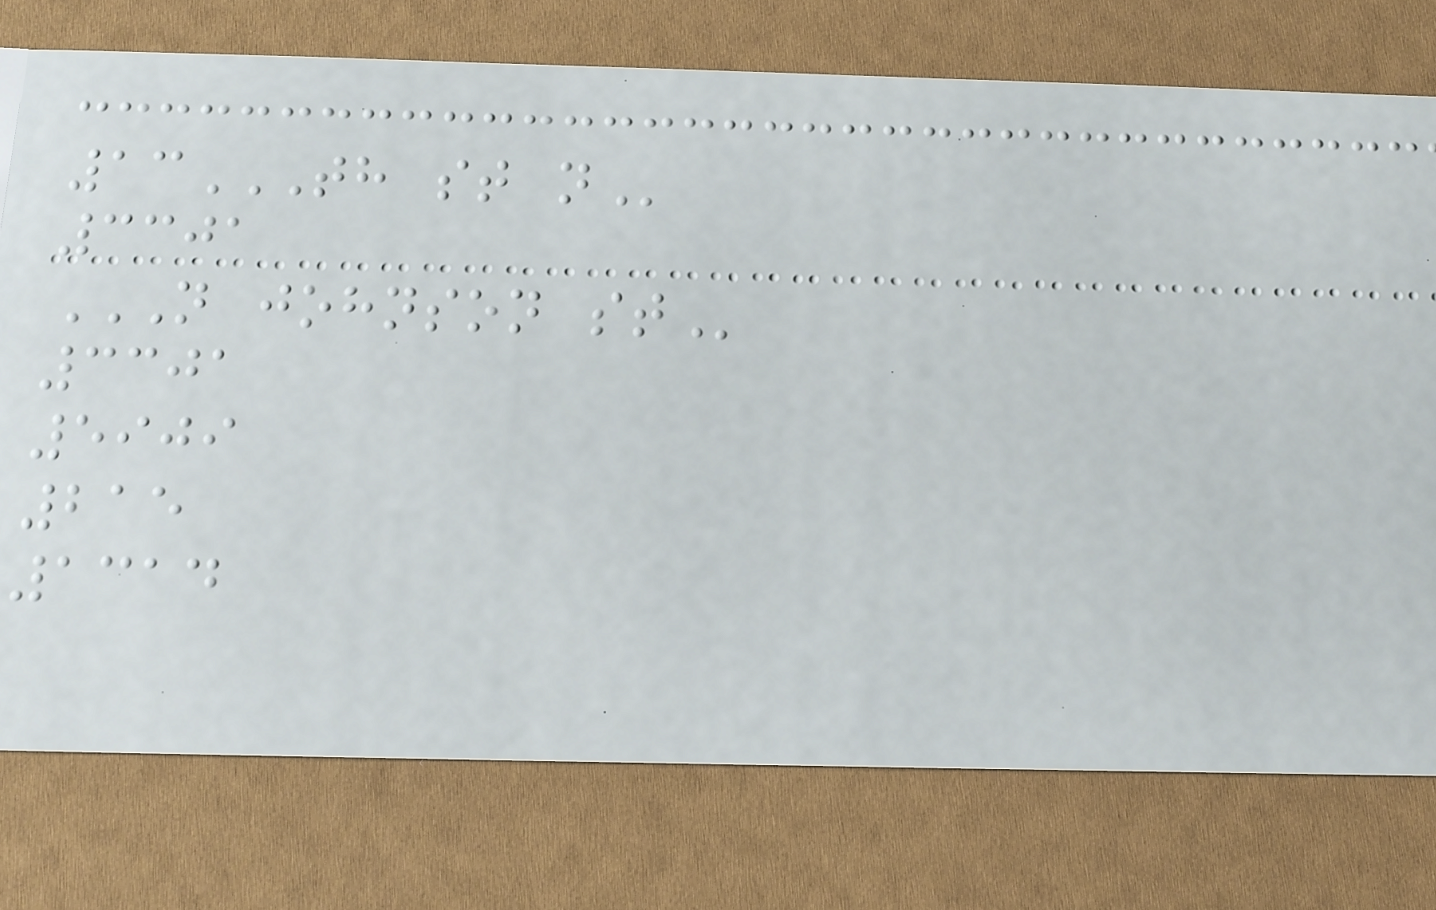13TH ST N
3301
N JOHNSON ST
3301
5909
215
1314
